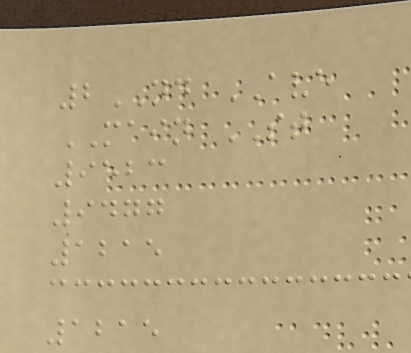2ND AVE
MAIN ST
9523
9477
1215
1215
